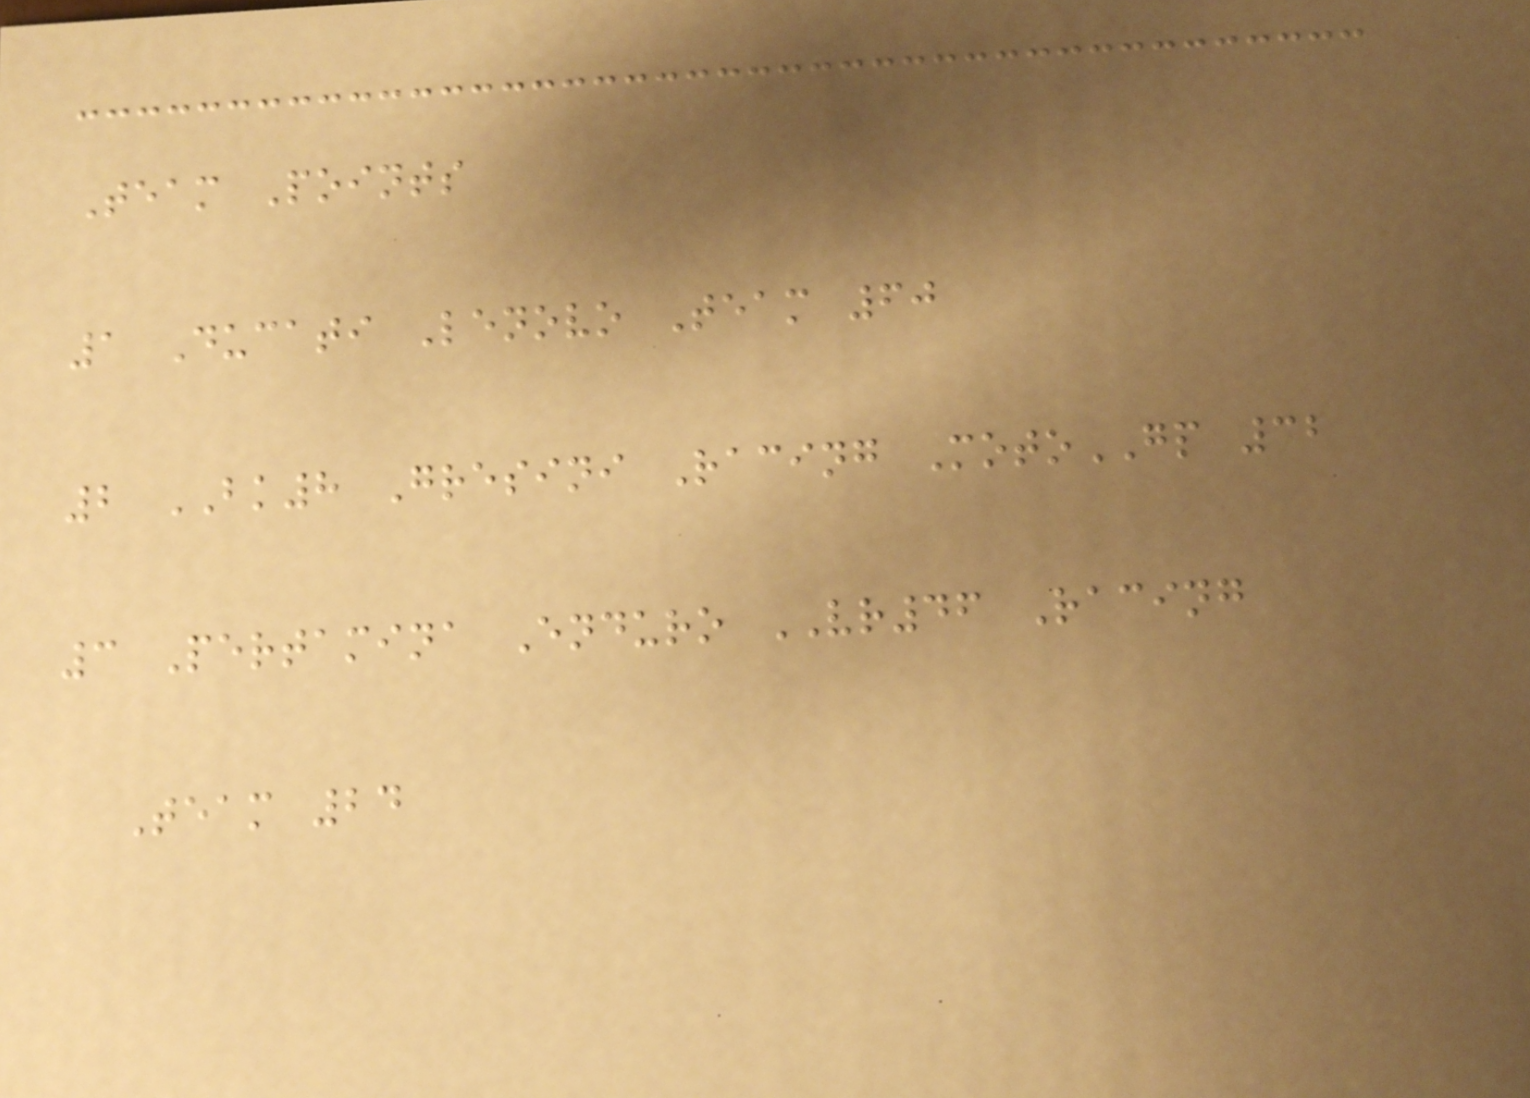Team Points
1 Ducati Lenovo Team 60
2 BK8 Gresini Racing MotoGP 32
3 Pertamina Enduro VR46 Racing
Team 24
